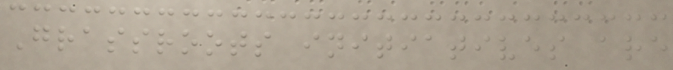Grassroots initiatives are
